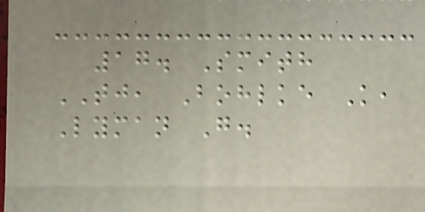17. Smith
TJ, Bohlke K,
Lyman G.
